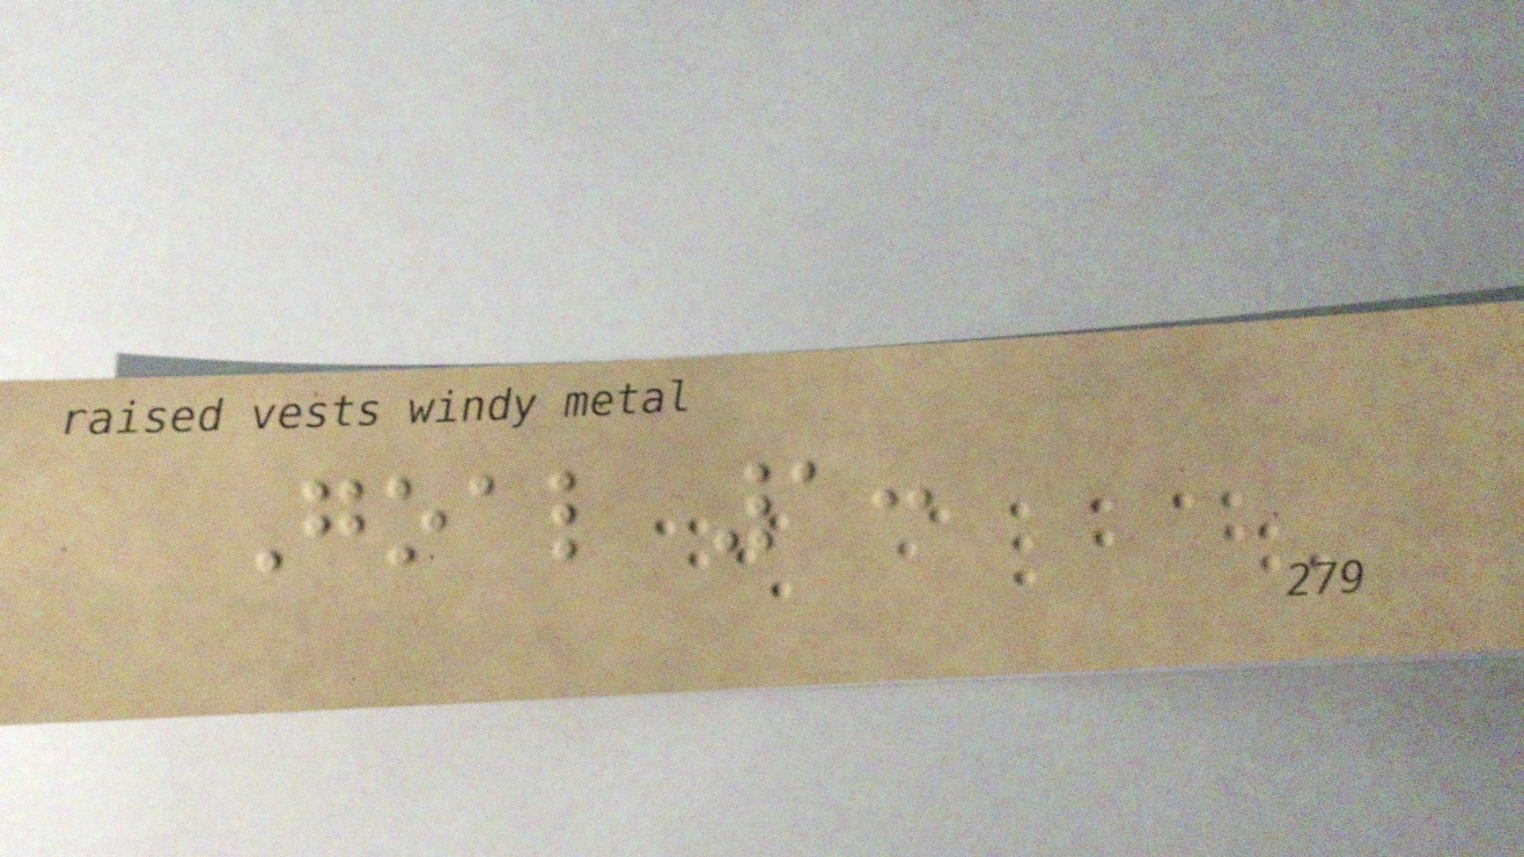Goal 1:
